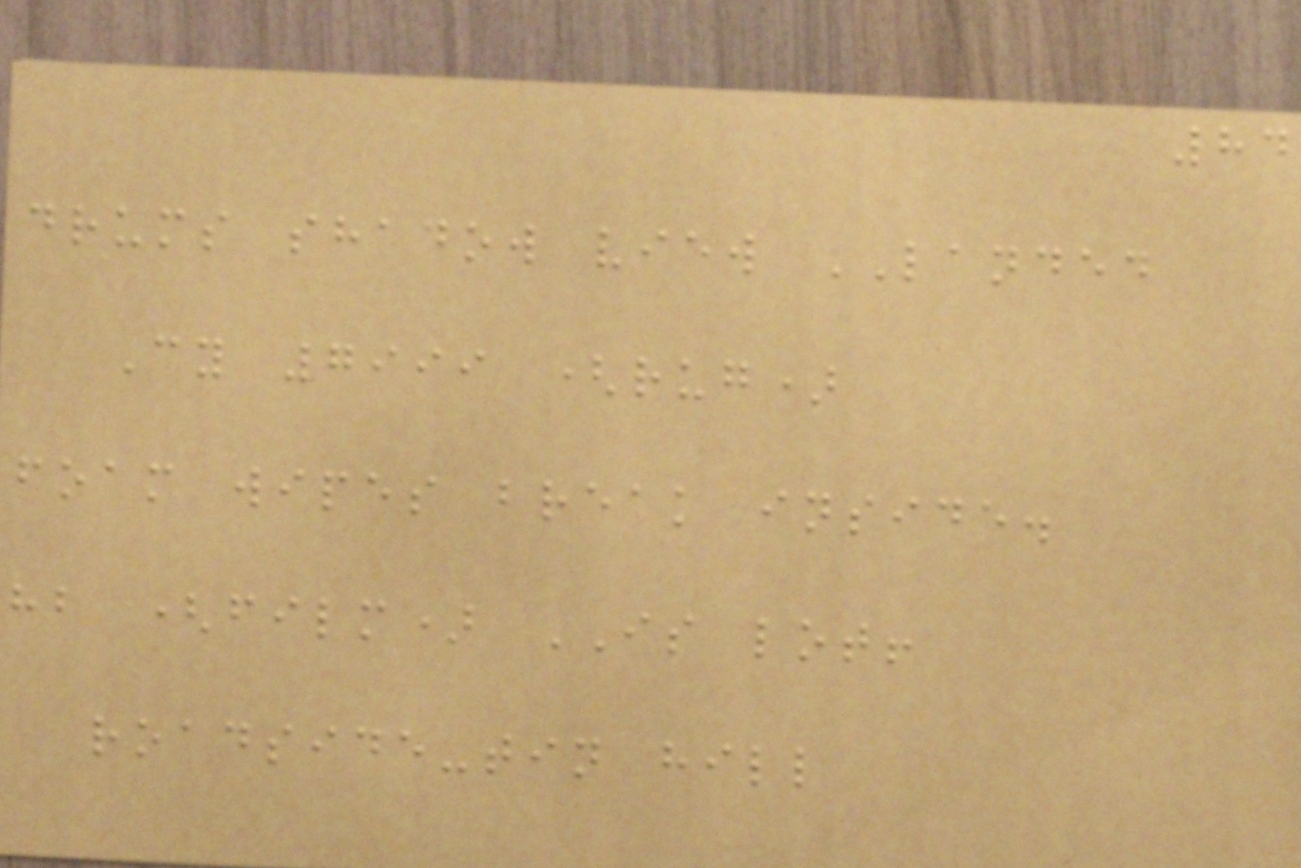84
drums shadow view LANDED
Cy 7999 (rug)
foam wipes break inside.
hb (film) IS lot!
roadside-tin hill
